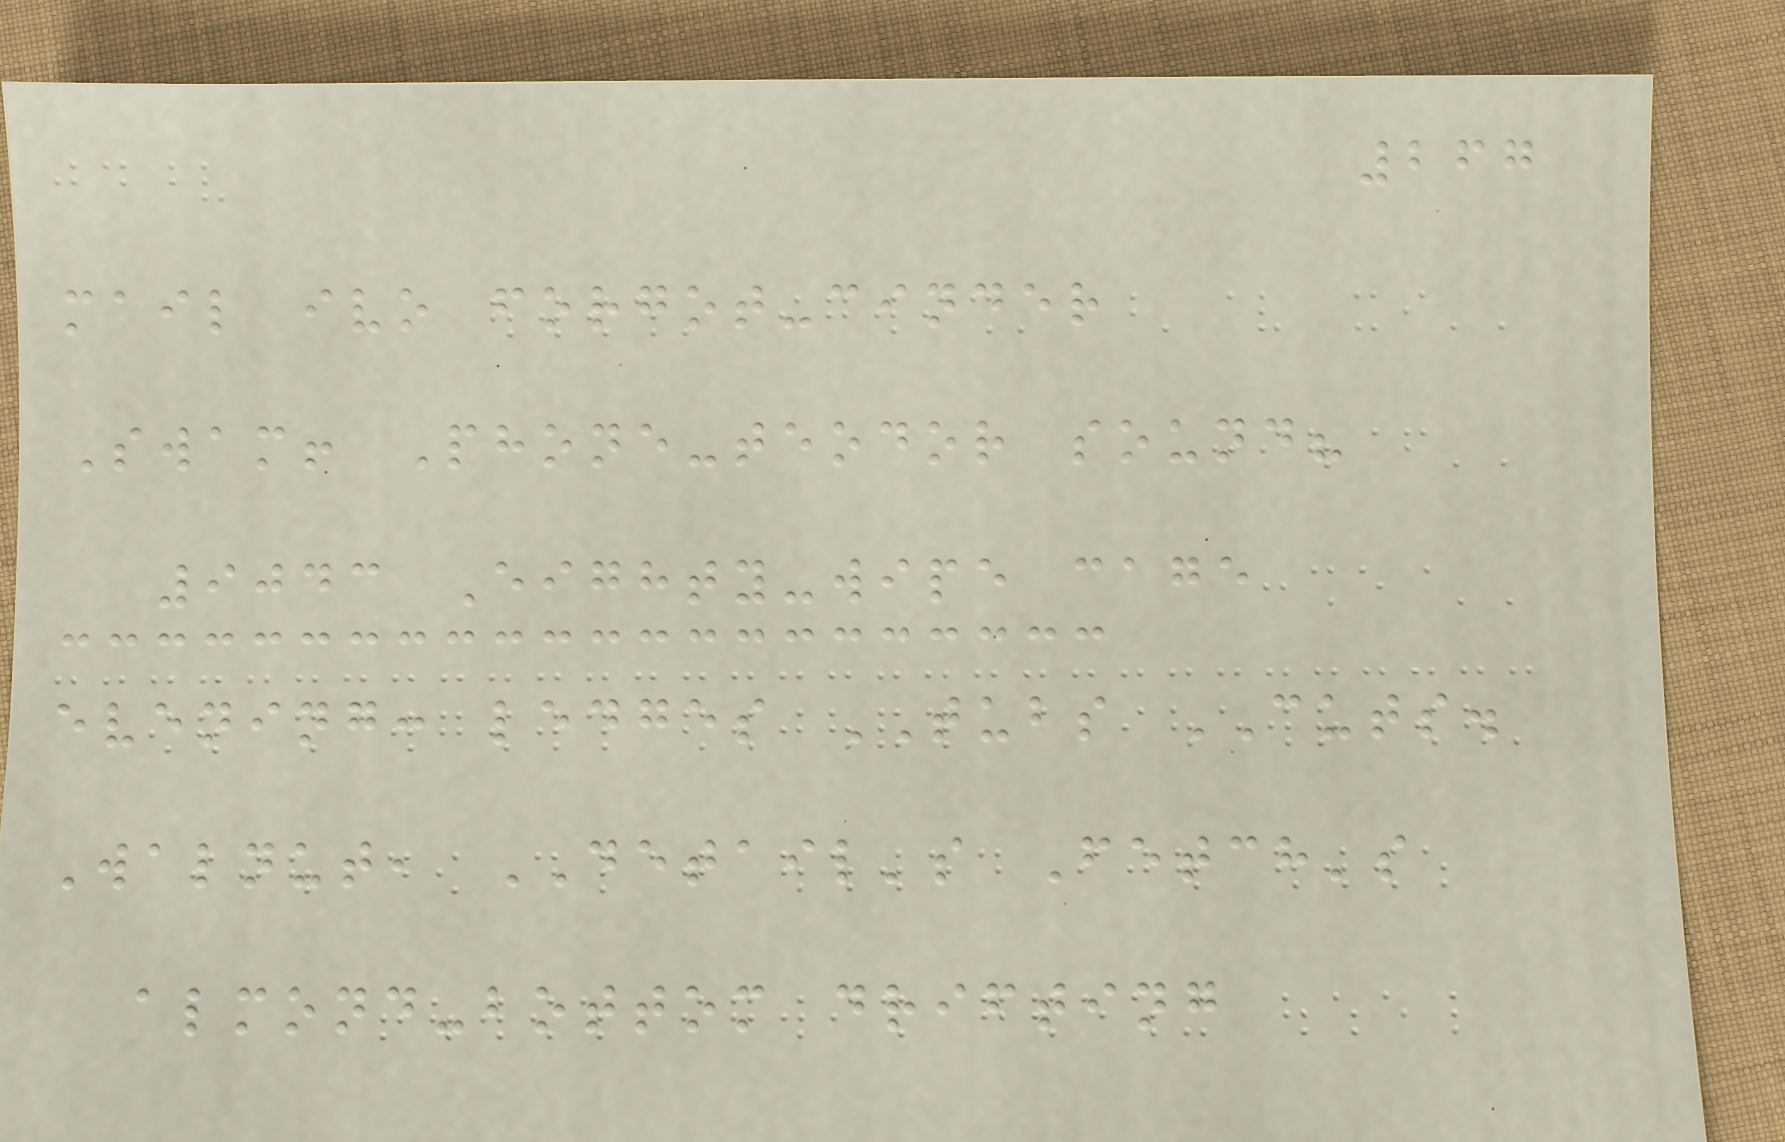267
mail ivo forgot-cinder
Swam! Phone-teodor sound?
9043 Eighty-wipe cage
evening: ledges TUBS CUTS.
Walnut, DETAIL's Fetch's
almond-bottom drifting
